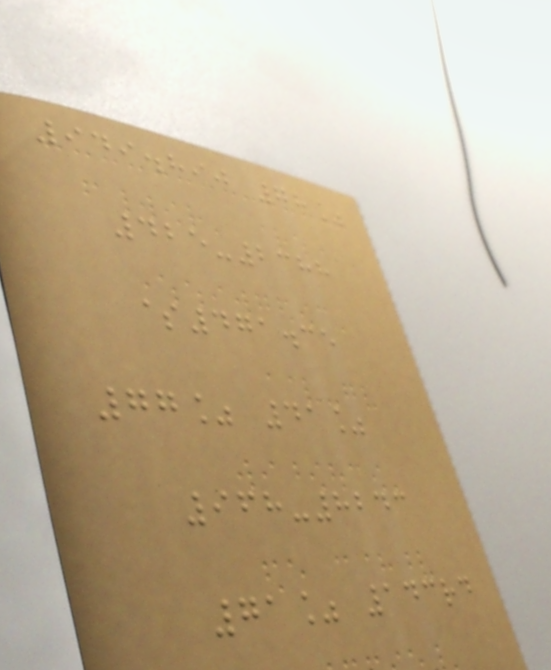949.890 78%
425-2388
$471.35
77% 41%
968-8243
71% 143rd
